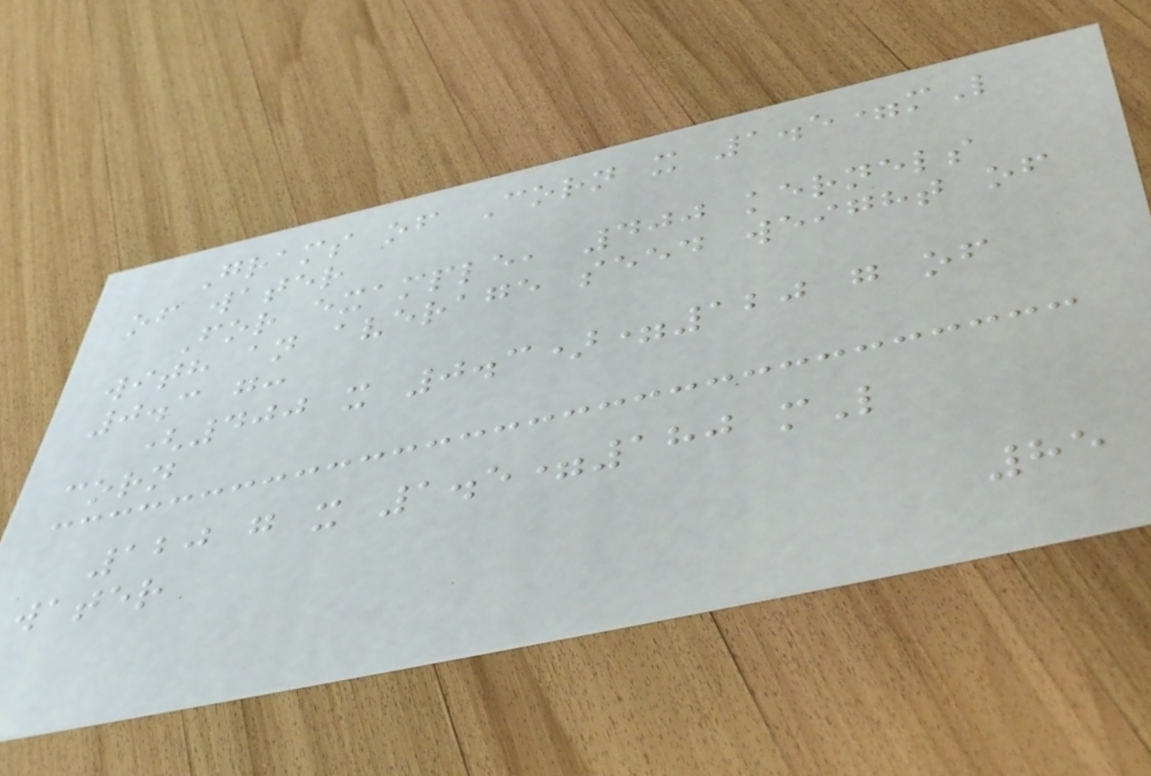Grams of Corn x 1.5=mL
of water
For example, 400 kernels
with an average seed weight of
0.3 g:
(400 x 0.3)=120 g of
corn
120 g x 1.5=180 mL
water
85
